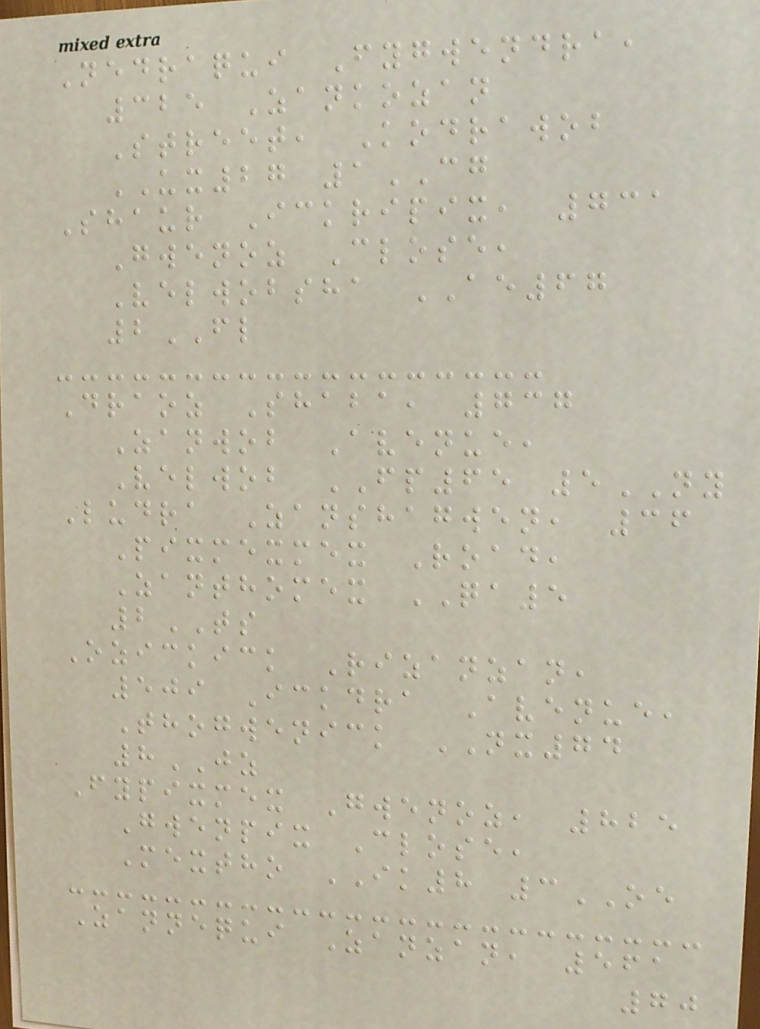Nedraqui Fygwendra,
325 Zankozan
Street, Kodrawob
UX27 1CG
Shaur Ickripix, 731
Gwenoz Close,
Velwobsha AE67
2FL
Draoz Shaba, 737
Zanwob Avenue,
Velwob FP65 5NY
Ludra Zanshagwen, 36
Pixmexmex Road,
Zanthomex QA5
2TS
Ozickick Rizanzan,
509 Ickdra Avenue,
Thogwenick NX74
8JZ
Fypixmex Gwenoz, 825
Gwenpix Close,
Mextho IK8 3OE
Zannequi Zanzan, 561
70
